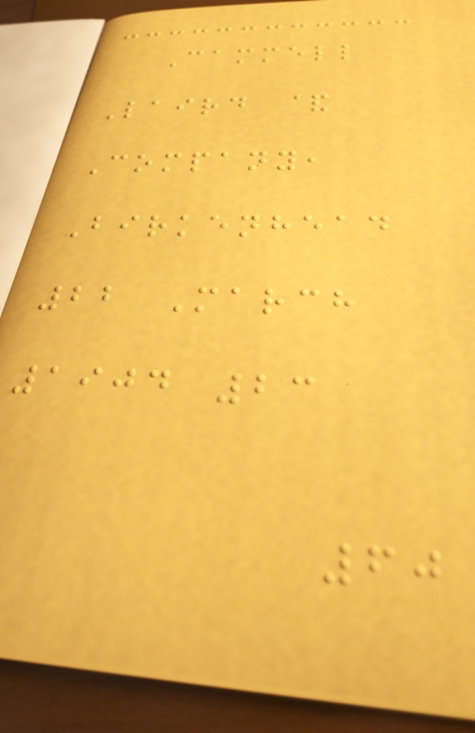Cammell
Laird &
Company,
Birkenhead
22 March
1904 23
60
